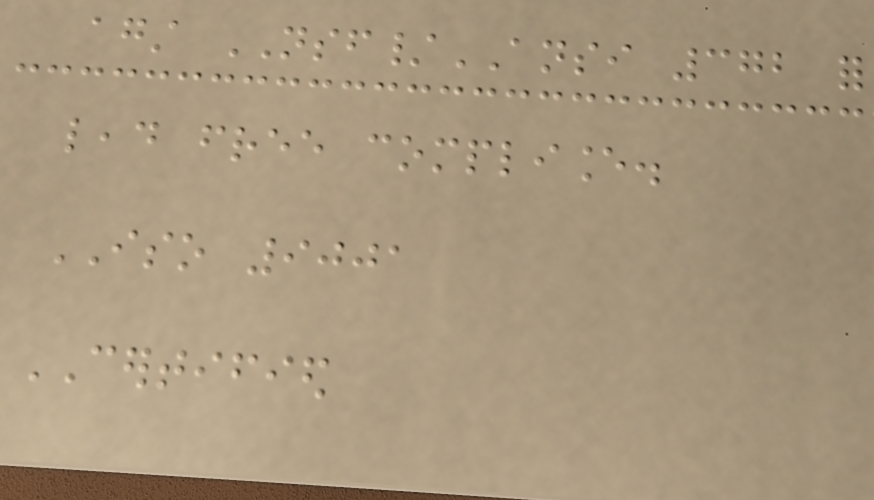against NSF/ANSI 372 for
lead free compliance.
ISO 9001
CERTIFIED
